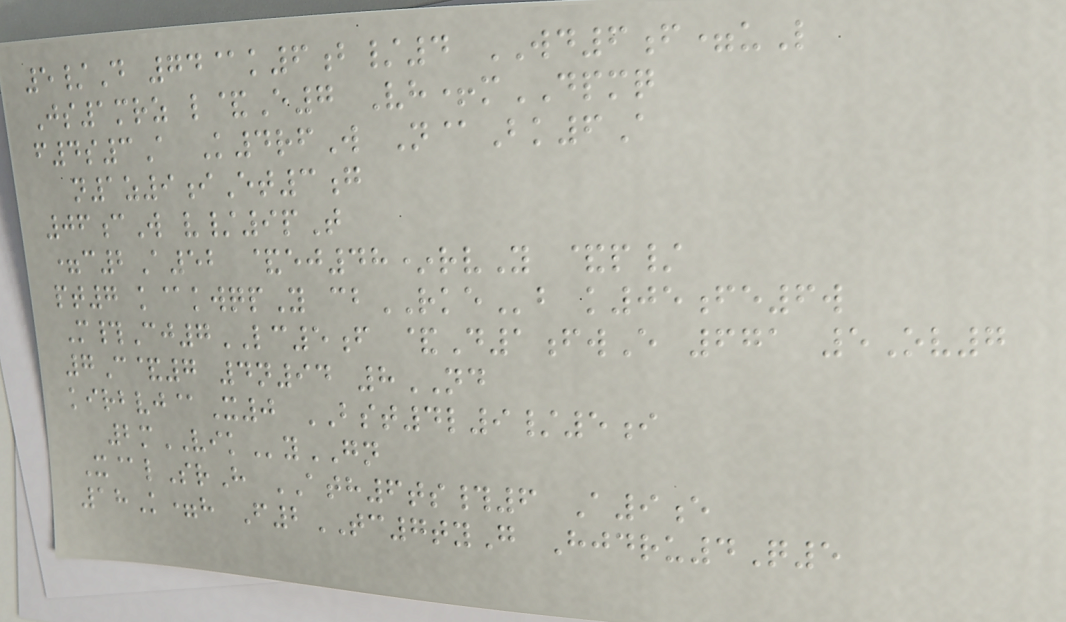5/D 74@k6b/4 WD6f=uL
Js1mrz l&E7 Vh+mDPMQ
f4s3A K4rfW N@Bk6A
n1z9iEt3g
06cW v/9pT
=c2A52 &ej48*rvY &p/
pt7 k@kwqpY cbRKEb k05fe6w
M#Cj7LC5f &D1fwE 671 5Ov7
7C&7 4n94 8ND
kirbvj@X0 BST4l9/5i
2mVIKyGN
X@lSrH ATH6ts#6 A9e
18K=h F2TC7tyG Hjdru4Q5
